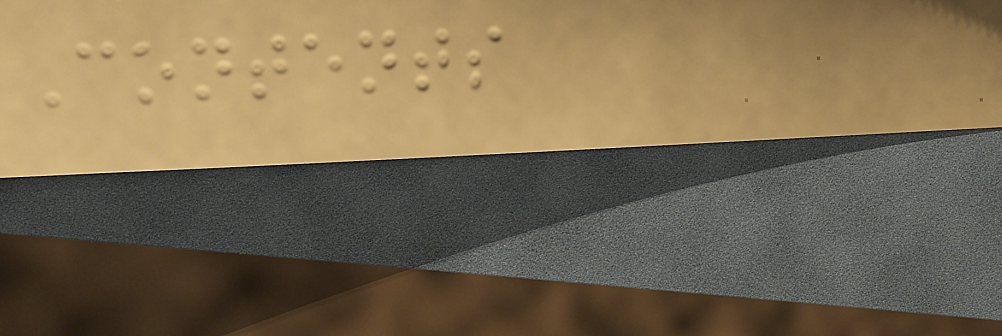Contents
